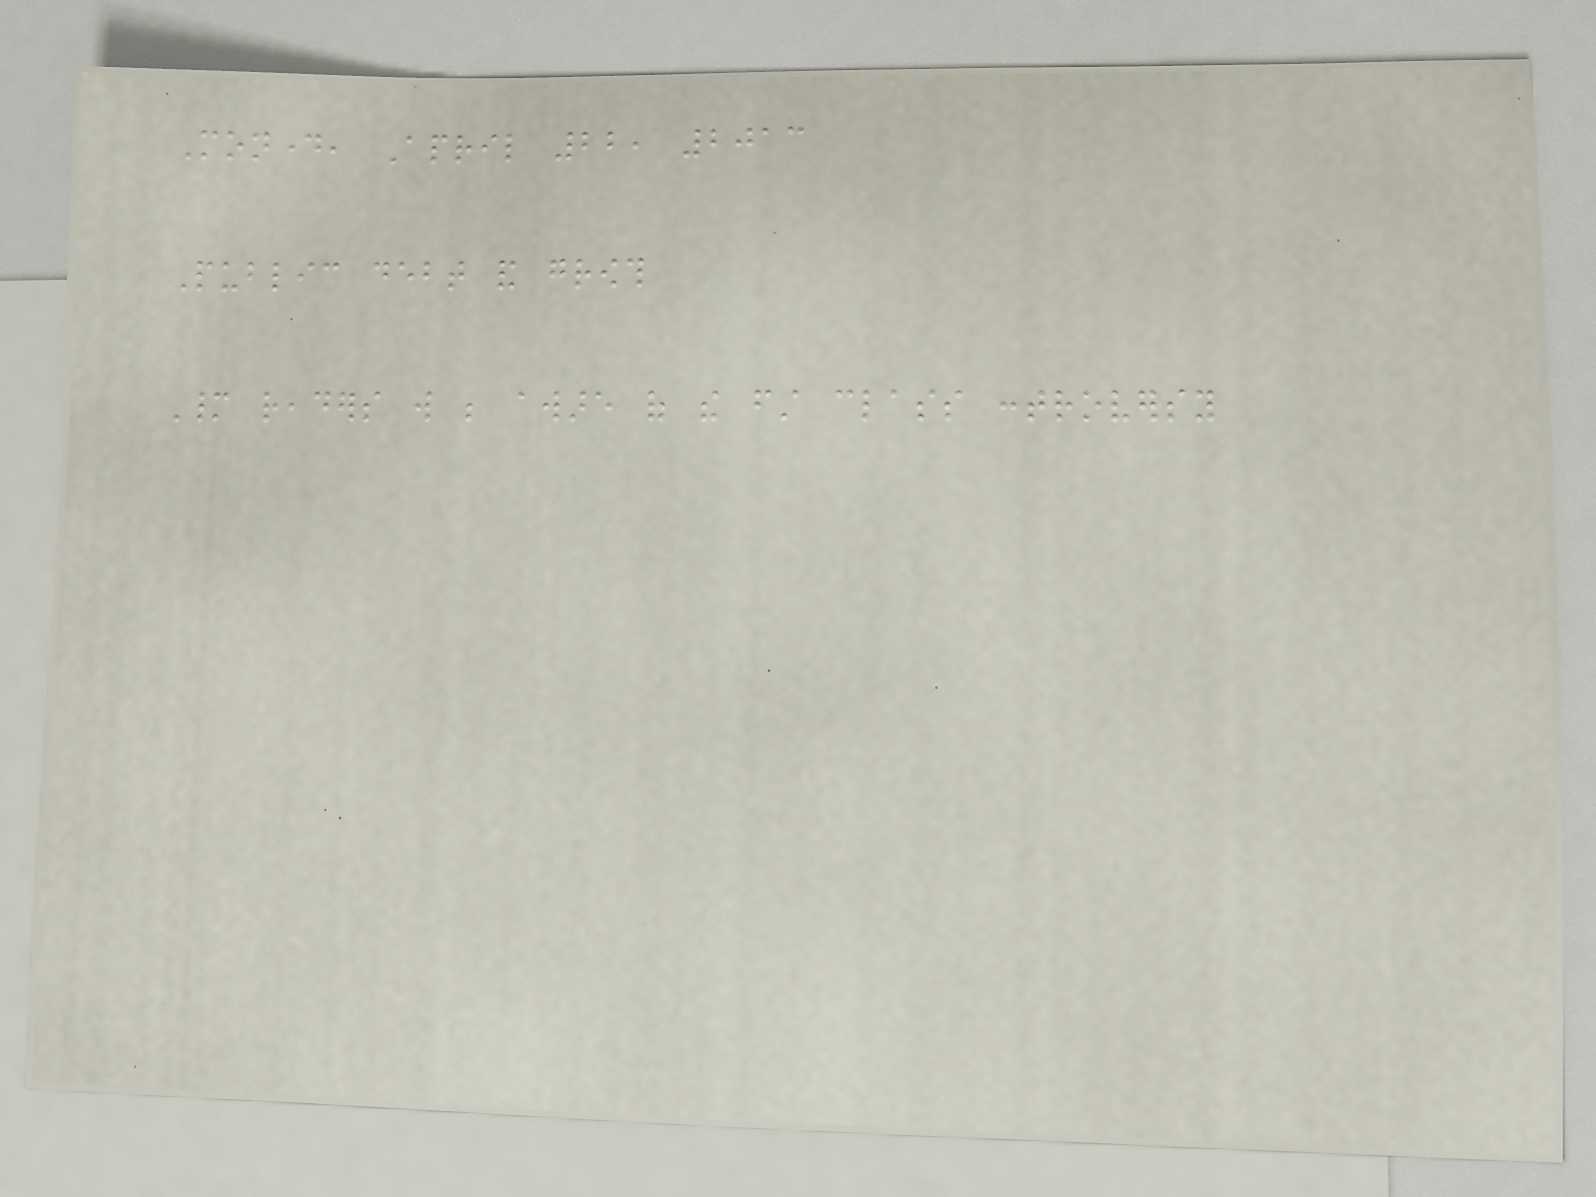Monday, April 22, 2013
Public debt and growth
Many readers will be aware of the first class controversy
